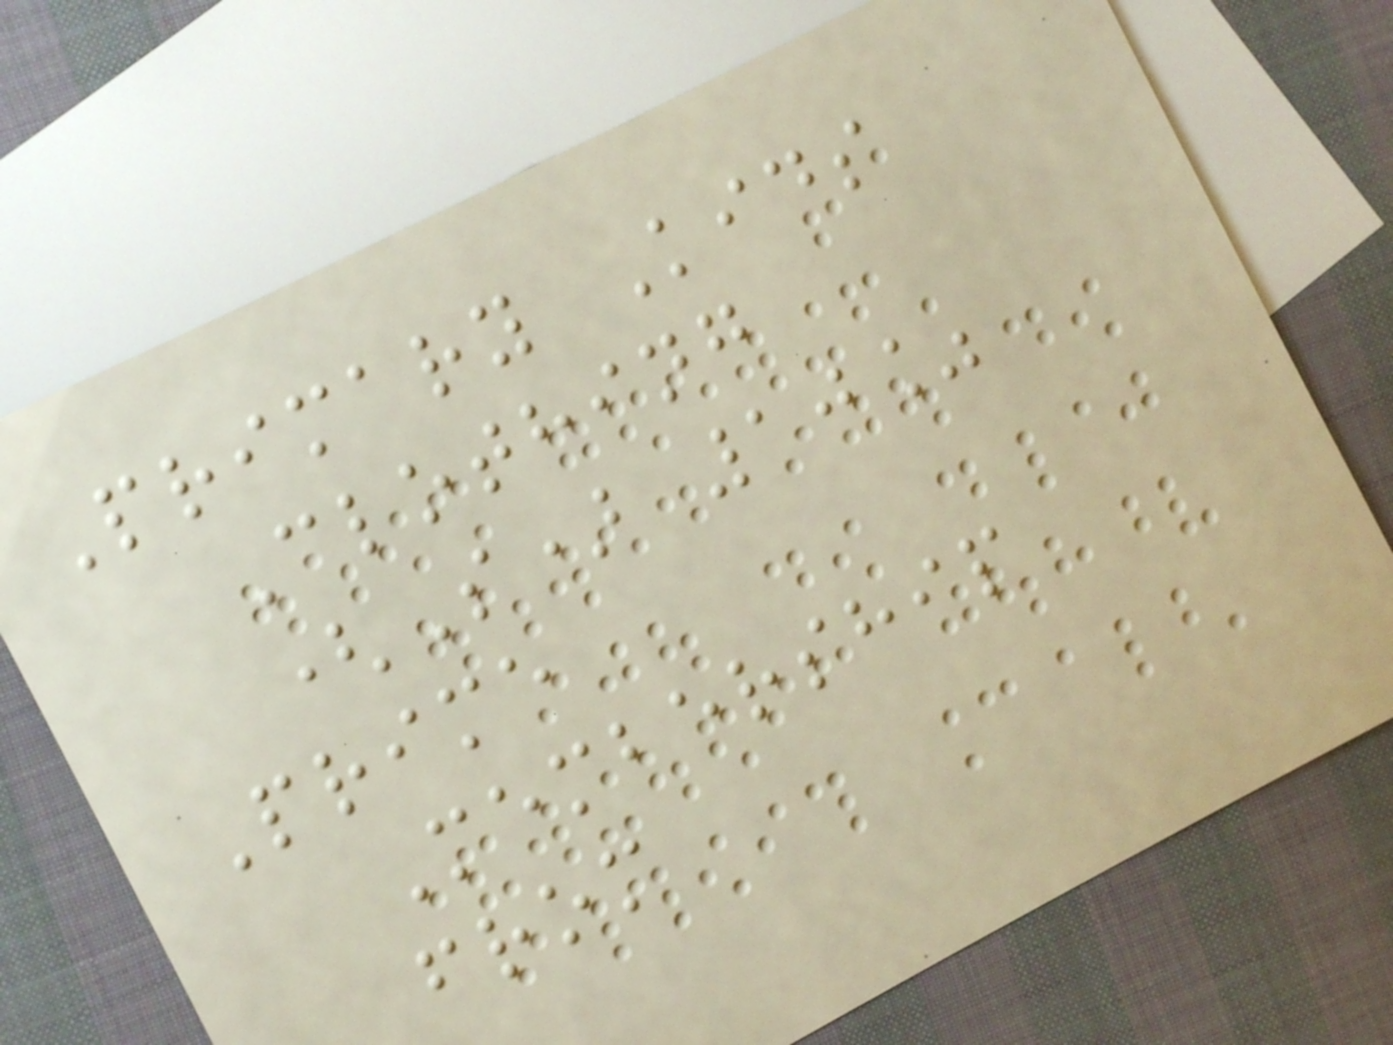Primary Kids
Clothing
(S) 10%
Prime
Membership
from
